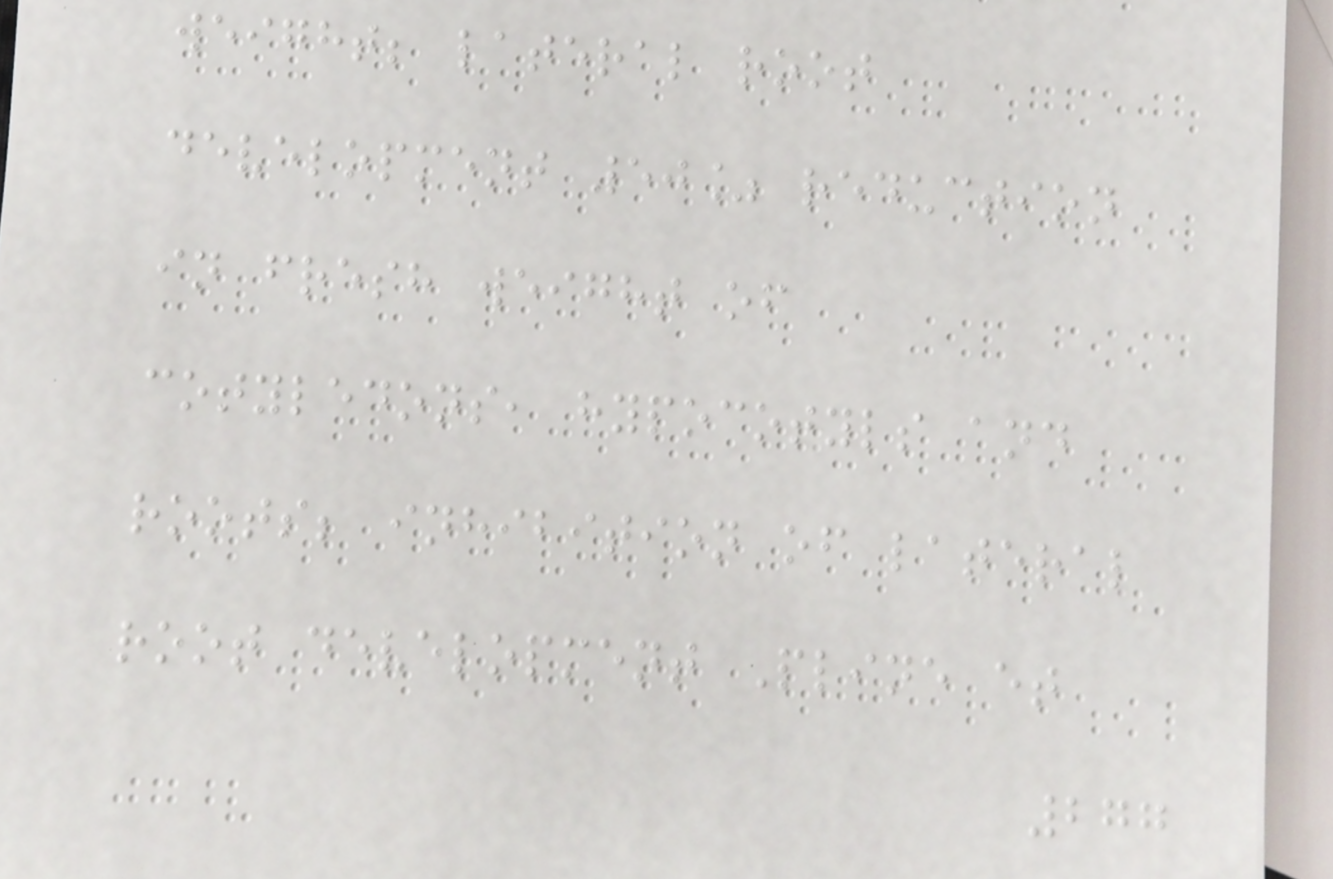weight; lateral root
development 50% reduction
in fresh weight of
cotyledons, hypocotyls and
roots; inhibition of lateral
root development Pline et
277
